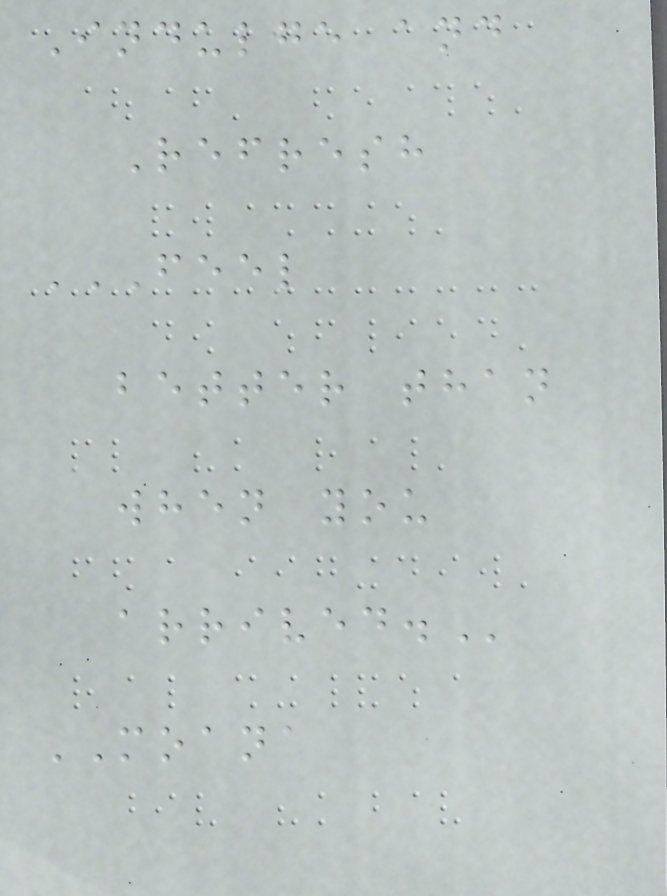Indulge and
Refresh
FEEL
BETTER THAN
WHEN YOU
ARRIVED.
MOANA
